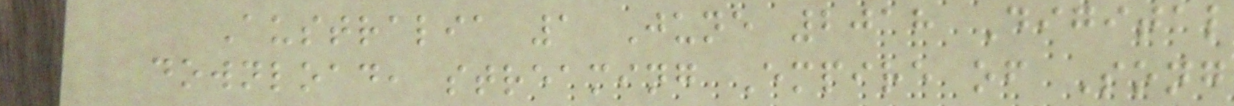Australia 1 June 2018 Digital
download, streaming Empire of Song
